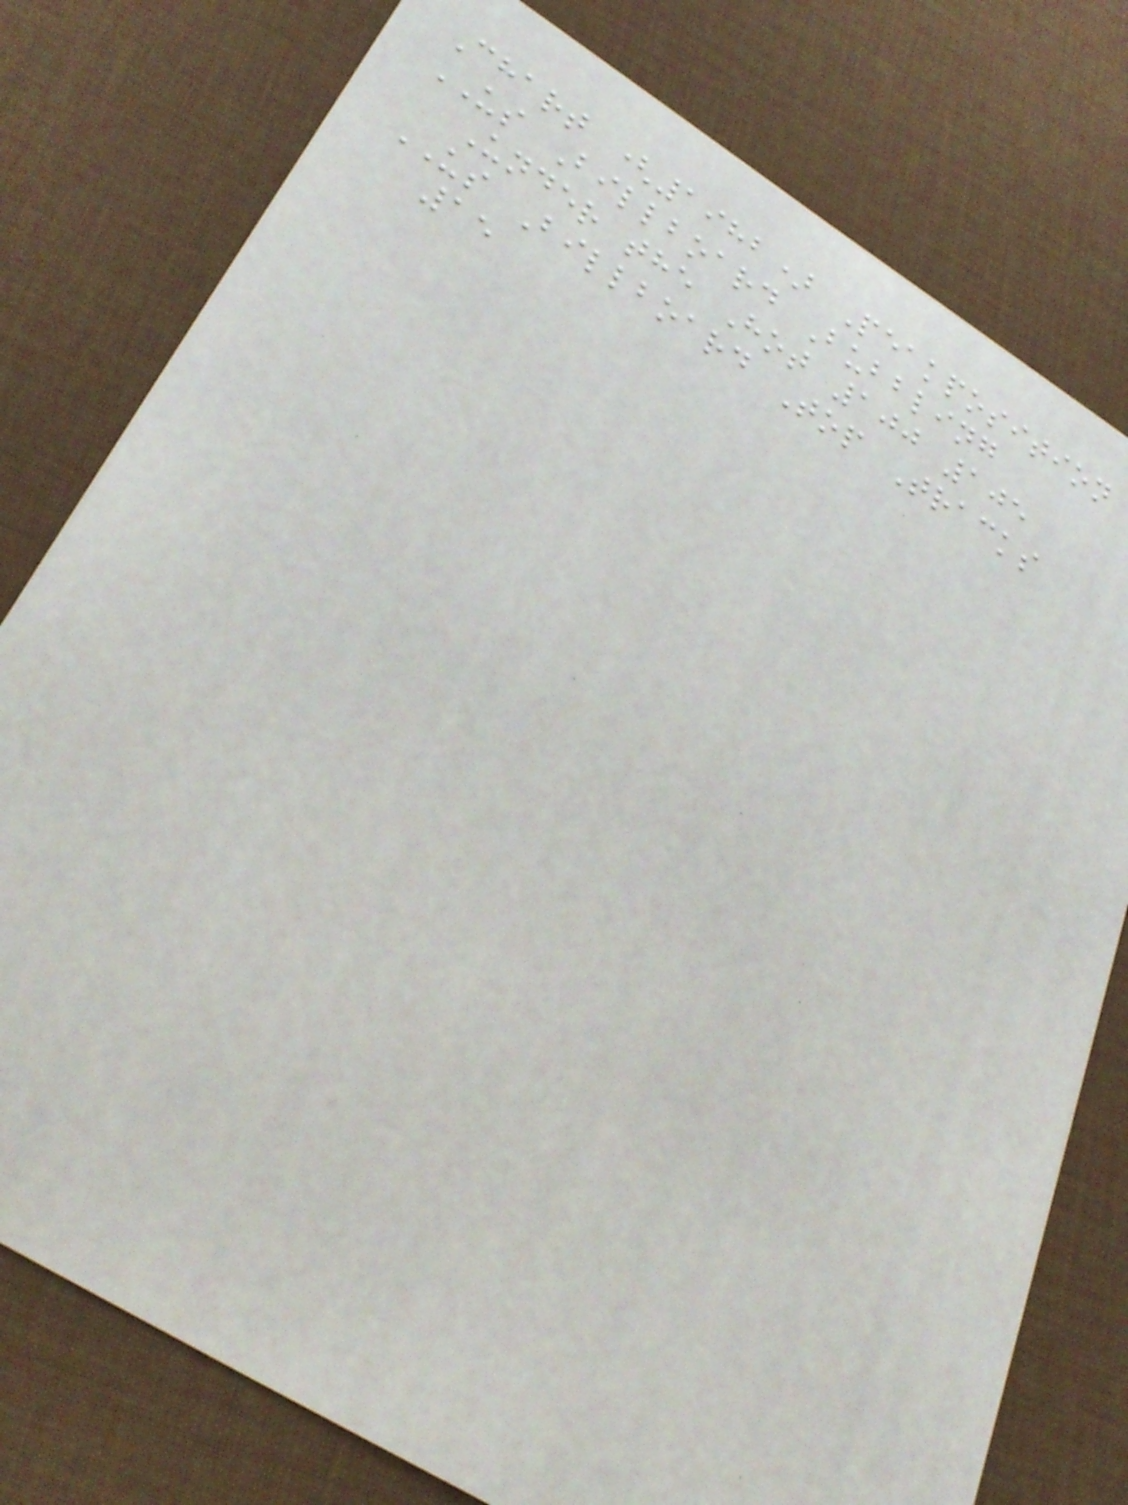Chart (1982) Peakposition
US Billboard Bubbling
Under the Hot 100 105
US Billboard Top Tracks
15
